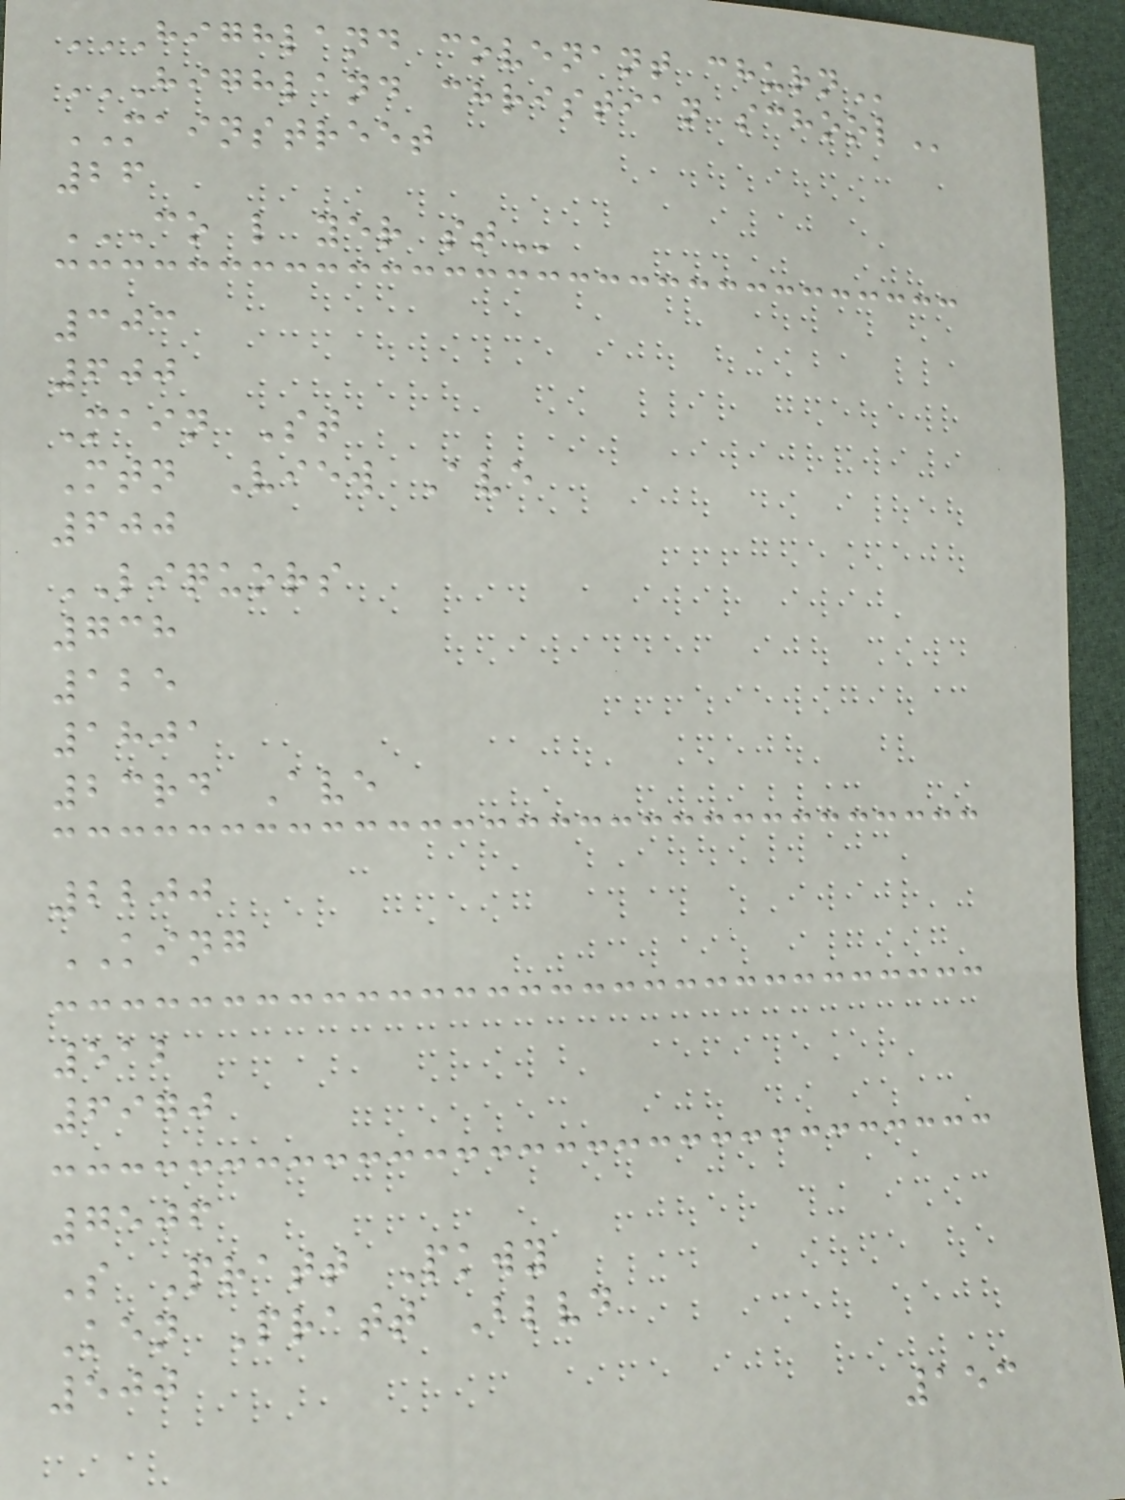HIGHLAND COVENANT CHURN
HIGHLAND CHRISTIAN SCHOOL
MAINSTREET
26
CO L YER ST
303
600
Main St
Mtn View Ave
600
LIQUORS
738
125
1801
23rd Ave
2200
KING
512
6970
7506
S Pratt Pkwy
Ken Pratt Blvd
500
153
